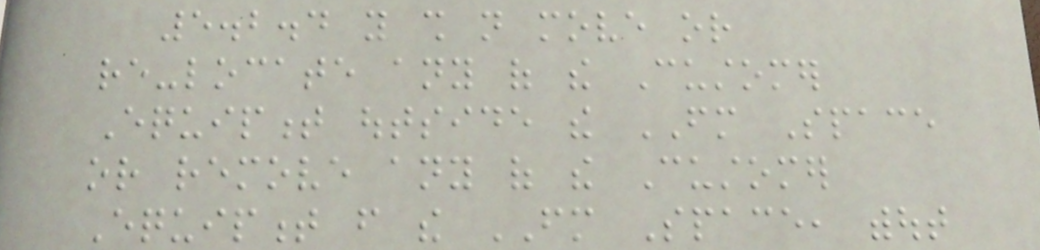5.2.4 you shall not move or
re-locate any of the Customer
Equipment outside the FM Space
or remove any of the Customer
Equipment from the FM Space, without
